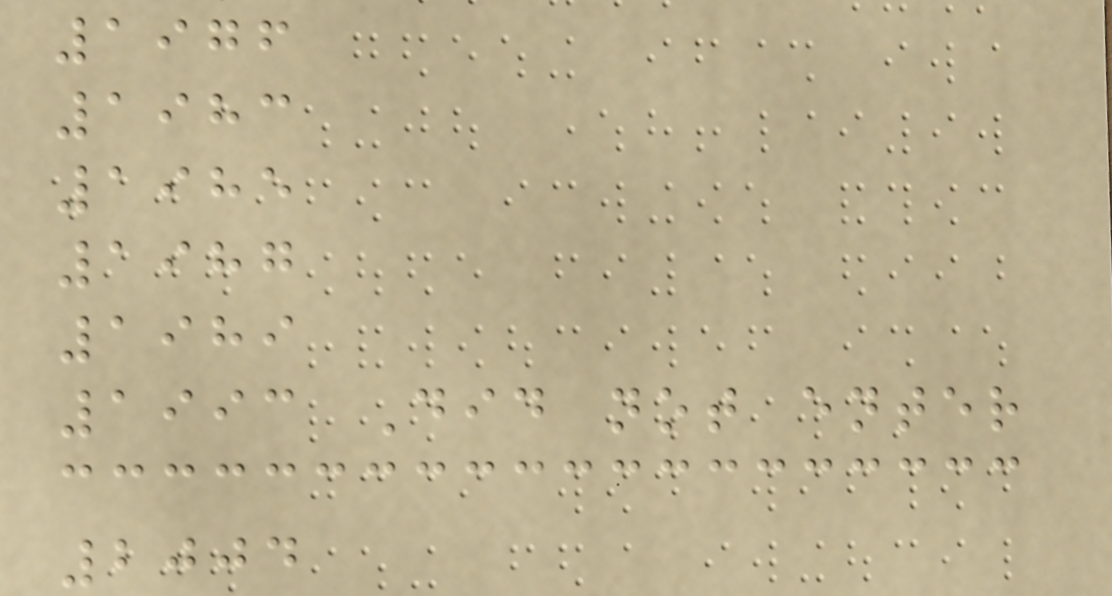1976
1983
1985
1987
1989
1993 Did not enter
2004
